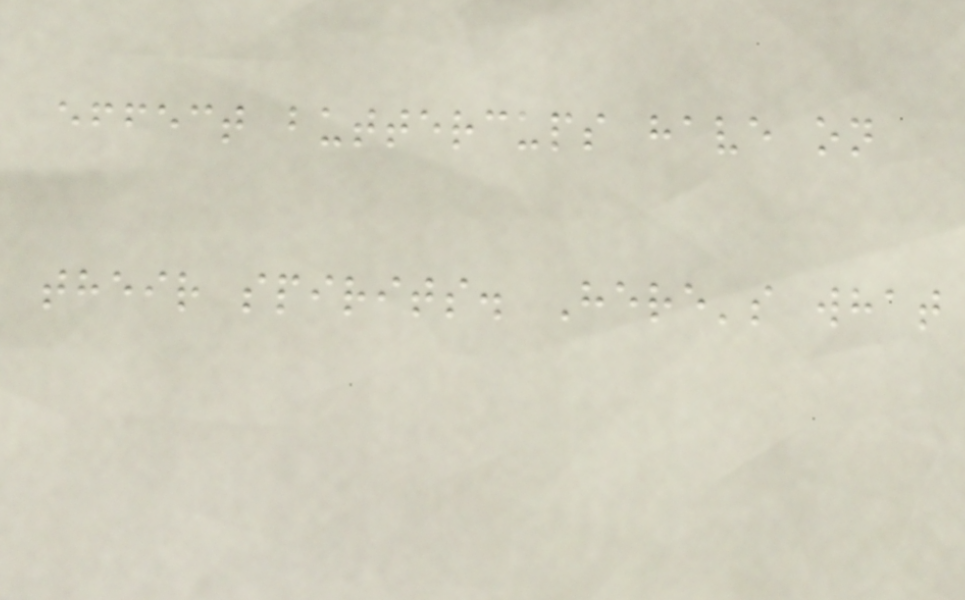effect buttercups have on
their spirits. Here's what
